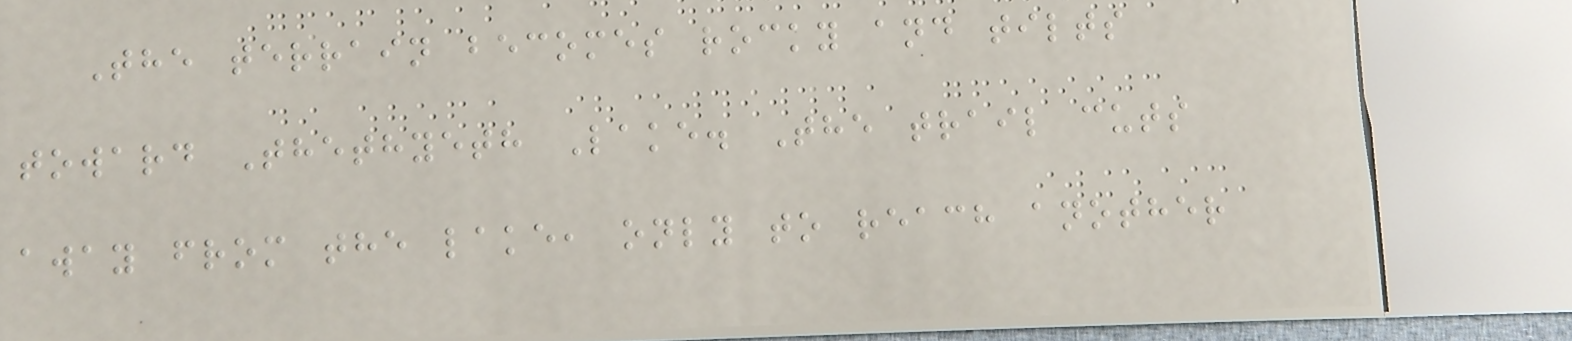The terrain becomes rocky and tilts
toward Thethyeth Lake. The trail cuts
away from the lake, only to reach another
